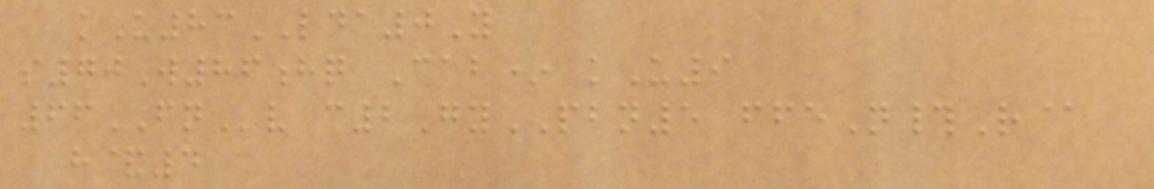kU83LDA0Y
s70W86hq Cab* kU9
66FNv c2GyPBN5 ffeN#R@
h&4
